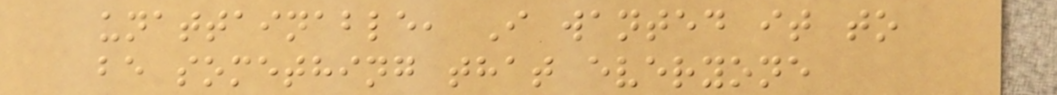unattainable, I wanted it to
be something that everyone
